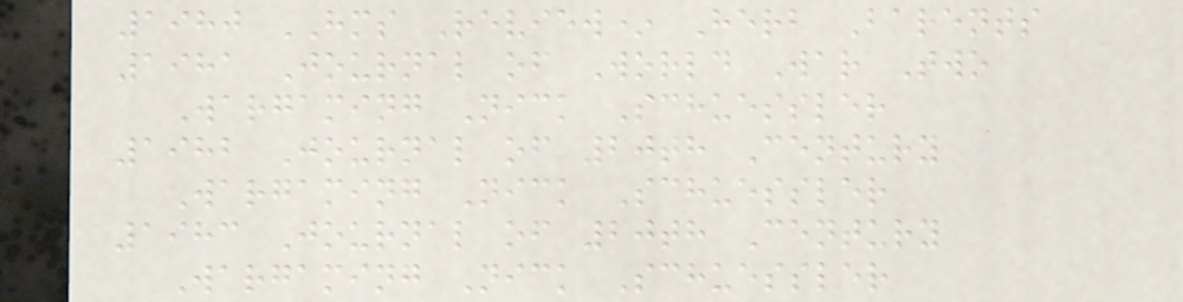1980 HMS Review* Herb Barents
1981 Journal of World War Two
Wargaming Nick Schuessler
1982 Journal of 20th Century
Wargaming Nick Schuessler
1983 Journal of 20th Century
Wargaming Nick Schuessler
